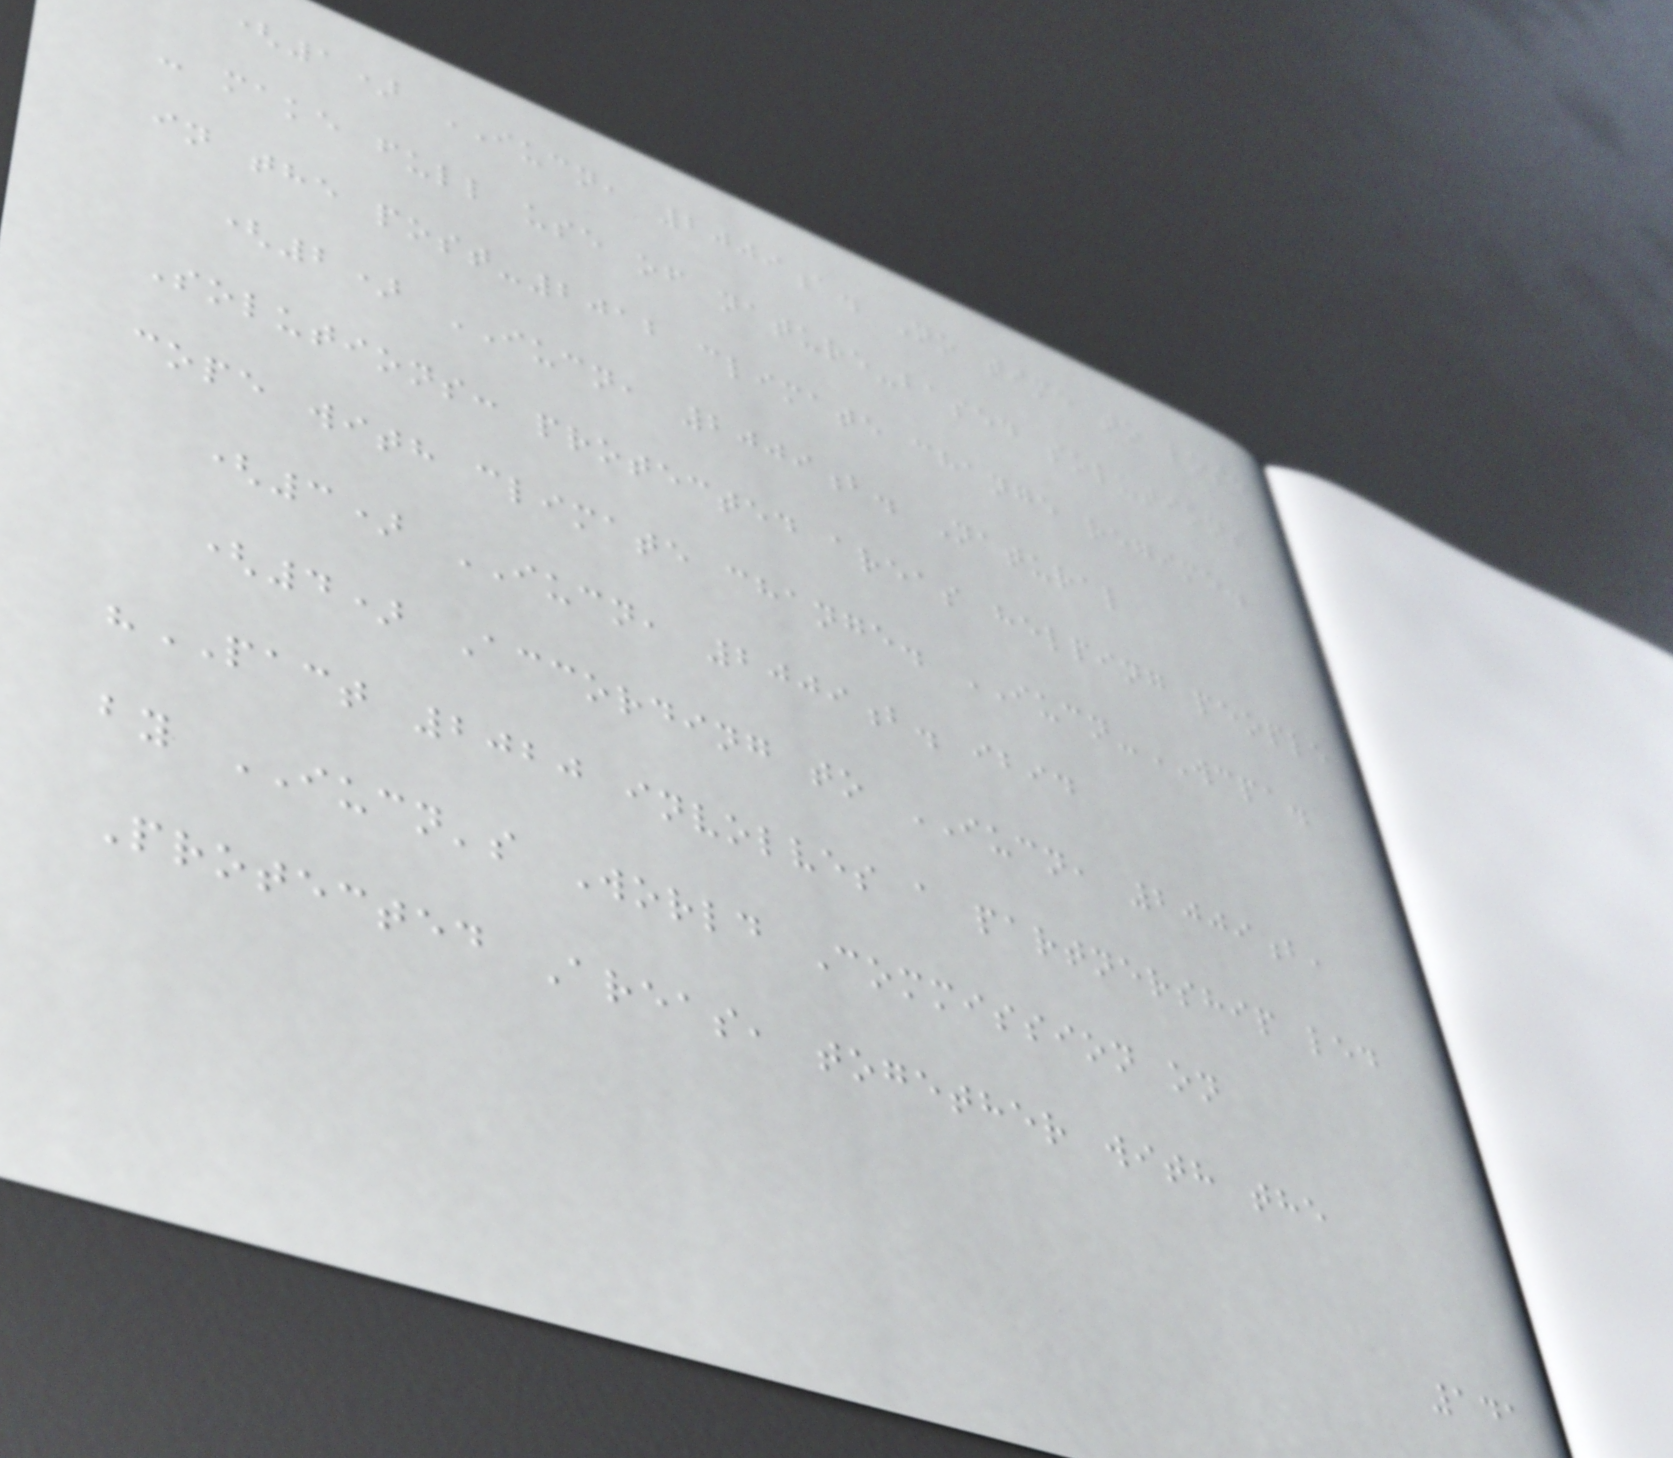(1) IUCN, 2009a. No time to lose
- make full use of nature-based solutions
in the post-2012 climate change regime.
(2) IUCN, 2009b. Natural
Solutions: protected areas helping people
cope with climate change. IUCN-WCPA.
(3) IUCN, 2009b. ibid
(4) According to IUCN, 2009b,
"PACT 2020 involves a partnership led
by IUCN's World Commission on
Protected Areas, together with the
141
